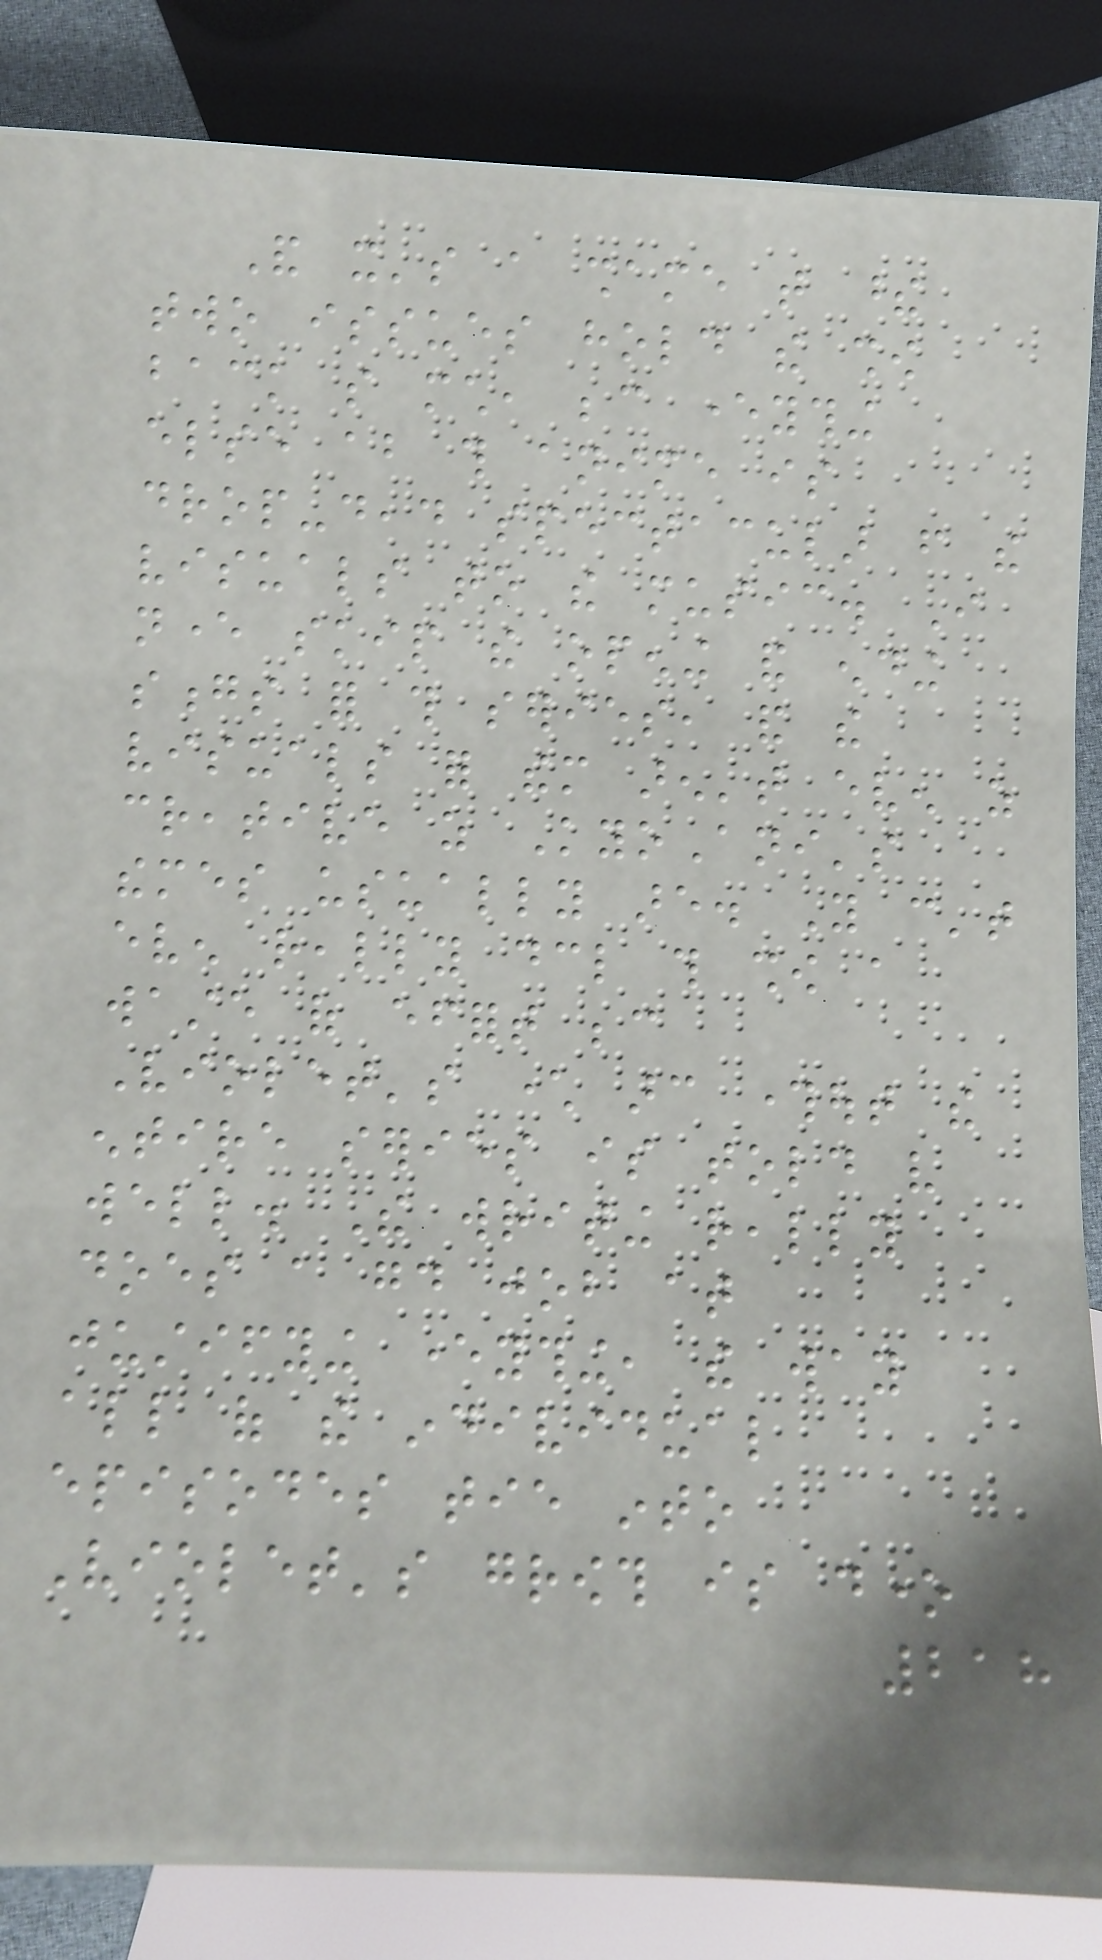And it's a shame that these
two issues hold the show
back so much, because everything
else about this anime is
drop-dead spectacular from the
visuals to the music. I
never skip the opening and ending
songs for this series, and the
visuals for them aren't even as
creative as KyoAni's
themes usually are. You can't
even really declare this show a
waste of effort because
Violet's character arc throughout the
entire series is told very
well. The writing really
does a good job at
justifying everything, the way
all of the individual
episodes tie into
Violet's growth is done
218
